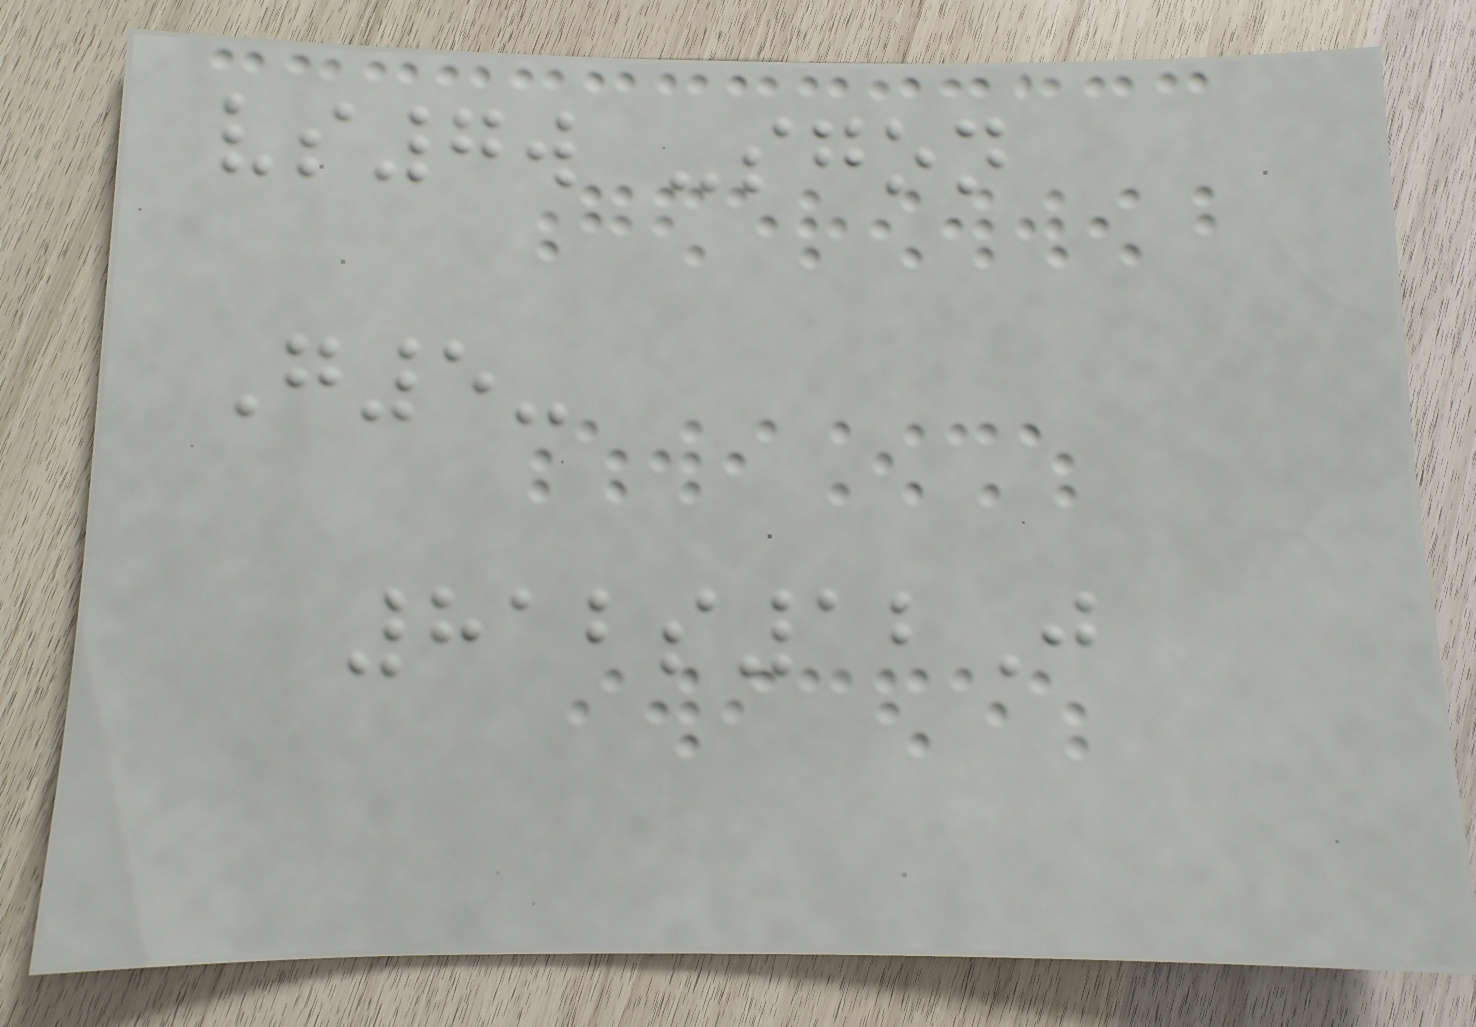vs7w -sgon
G5-
812s12J
